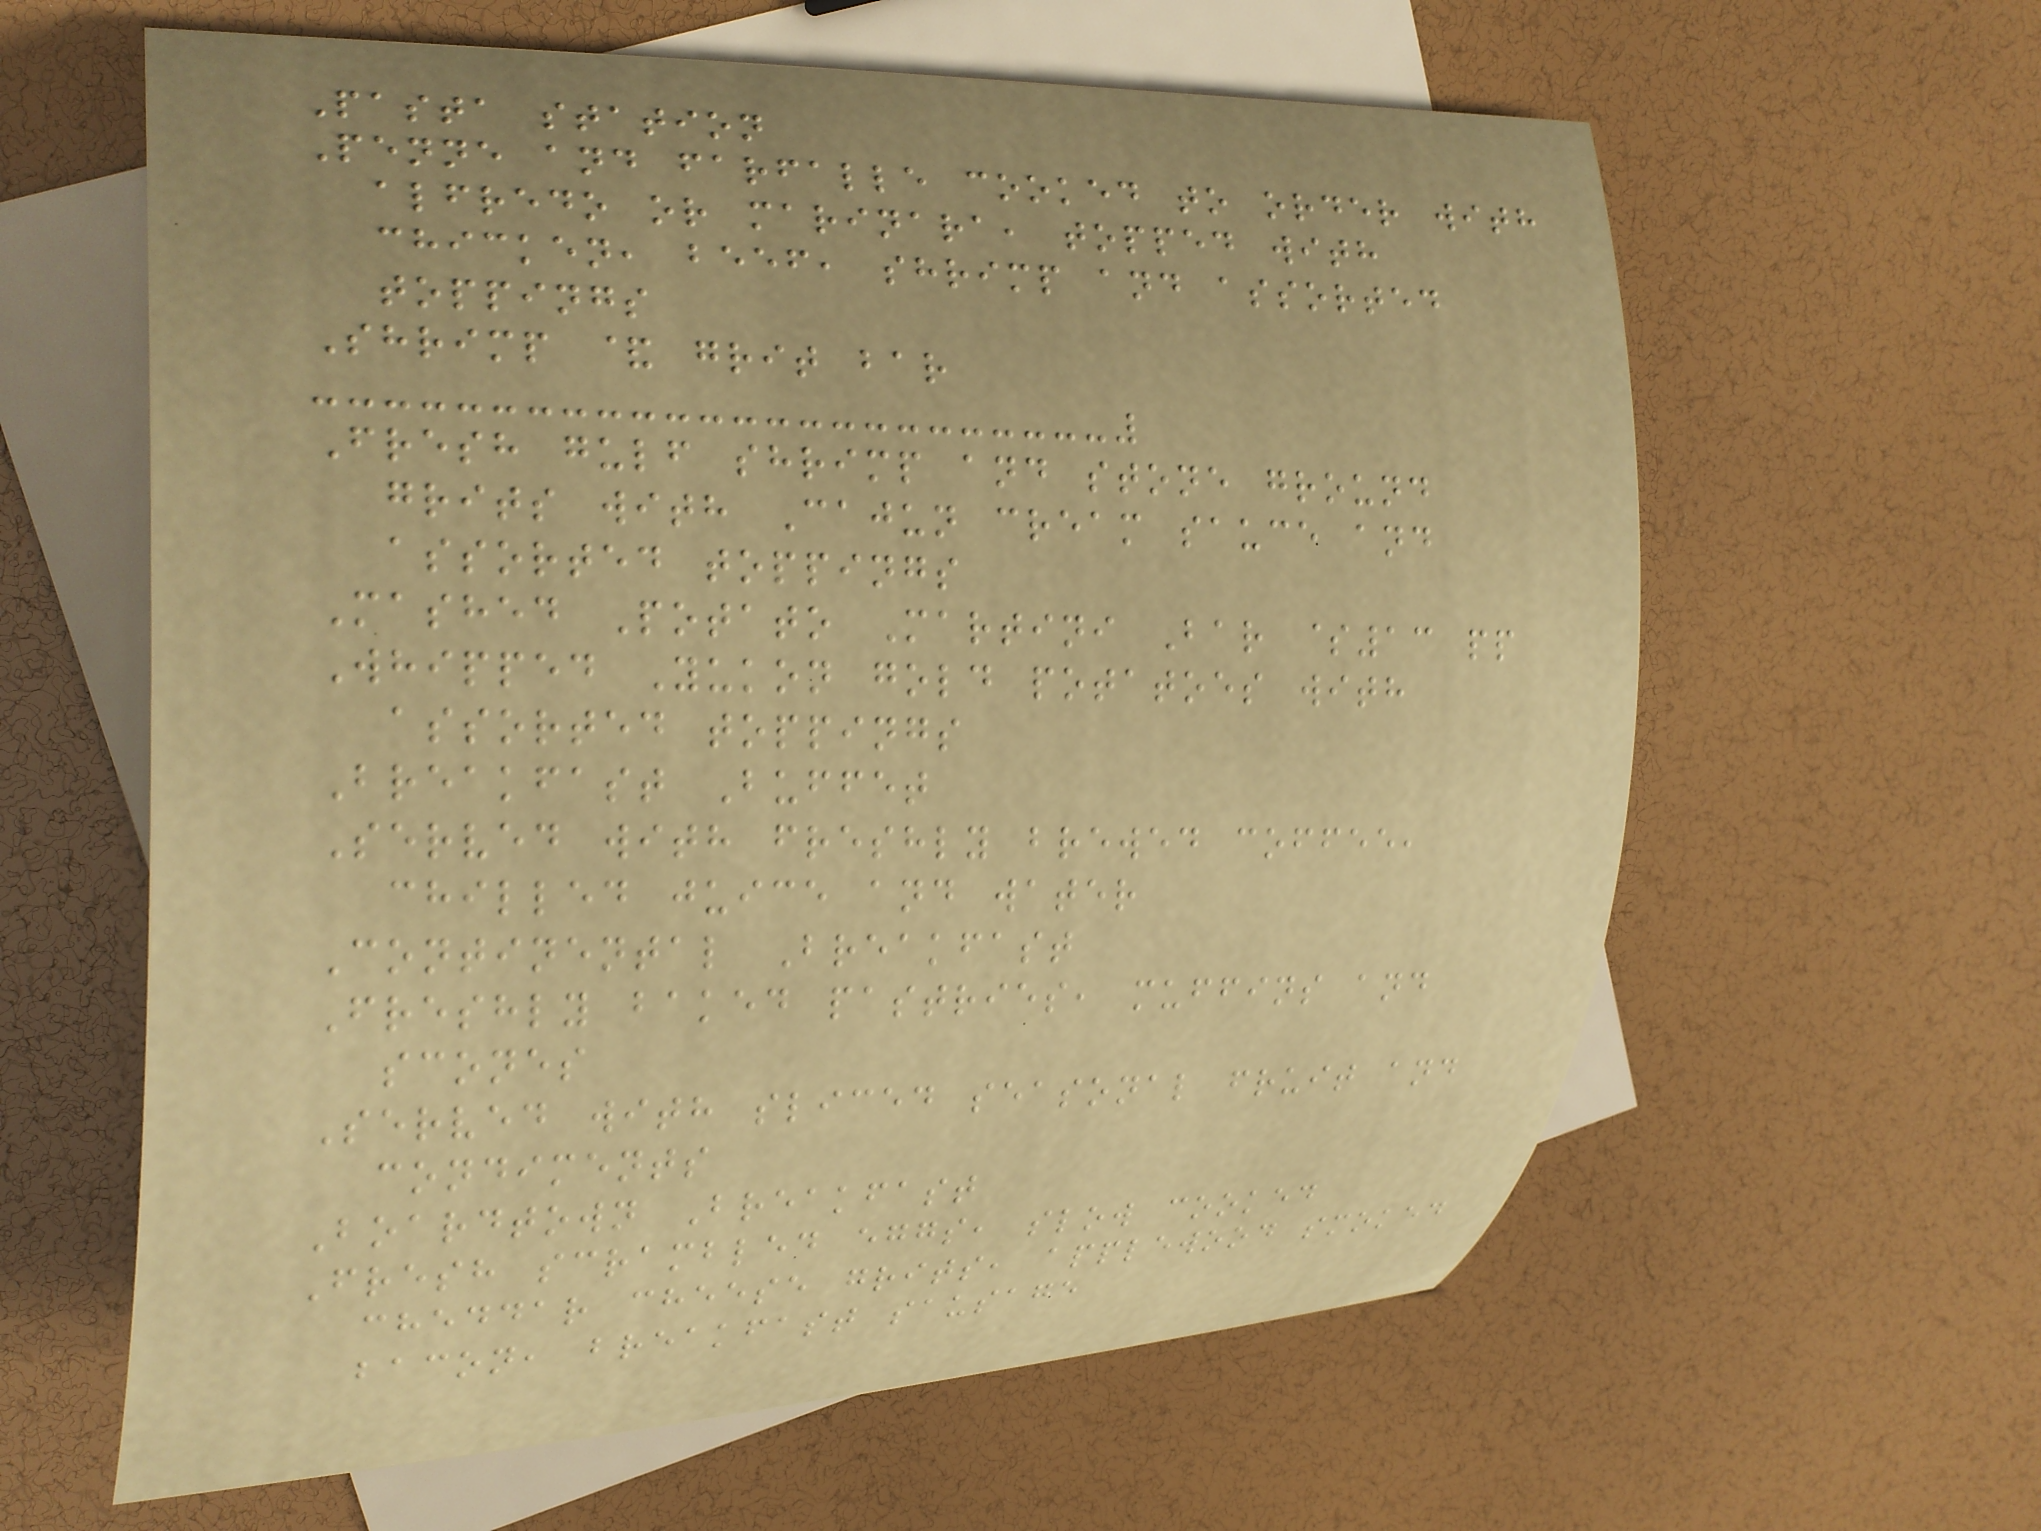Pasta station
Penne and farfalle cooked to order with
alfredo or marinara, topped with
chicken, beef, shrimp and assorted
toppings
Shrimp & grit bar
Fresh gulf shrimp and stone ground
grits with Cajun cream sauce and
assorted toppings
Mashed Potato Martini Bar $13 pp
Whipped Yukon gold potatoes with
assorted toppings
Breakfast Buffet
Served with freshly brewed coffee,
chilled juice and water
Continental Breakfast
Freshly baked pastries, muffins and
scones
Served with sliced seasonal fruit and
condiments
Boardtown Breakfast
Fresh scrambled eggs, slow cooked
cheddar cheese grits, applewood smoked
bacon, breakfast sausage
